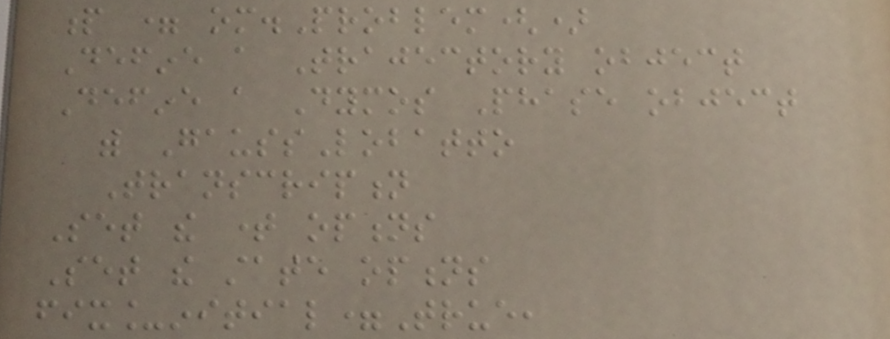p = om.Problem()
Define a Trajectory object
Define a Dymos Phase object
with GaussLobatto
Transcription
Set the time options
Set the state options
fix_initial=True,
